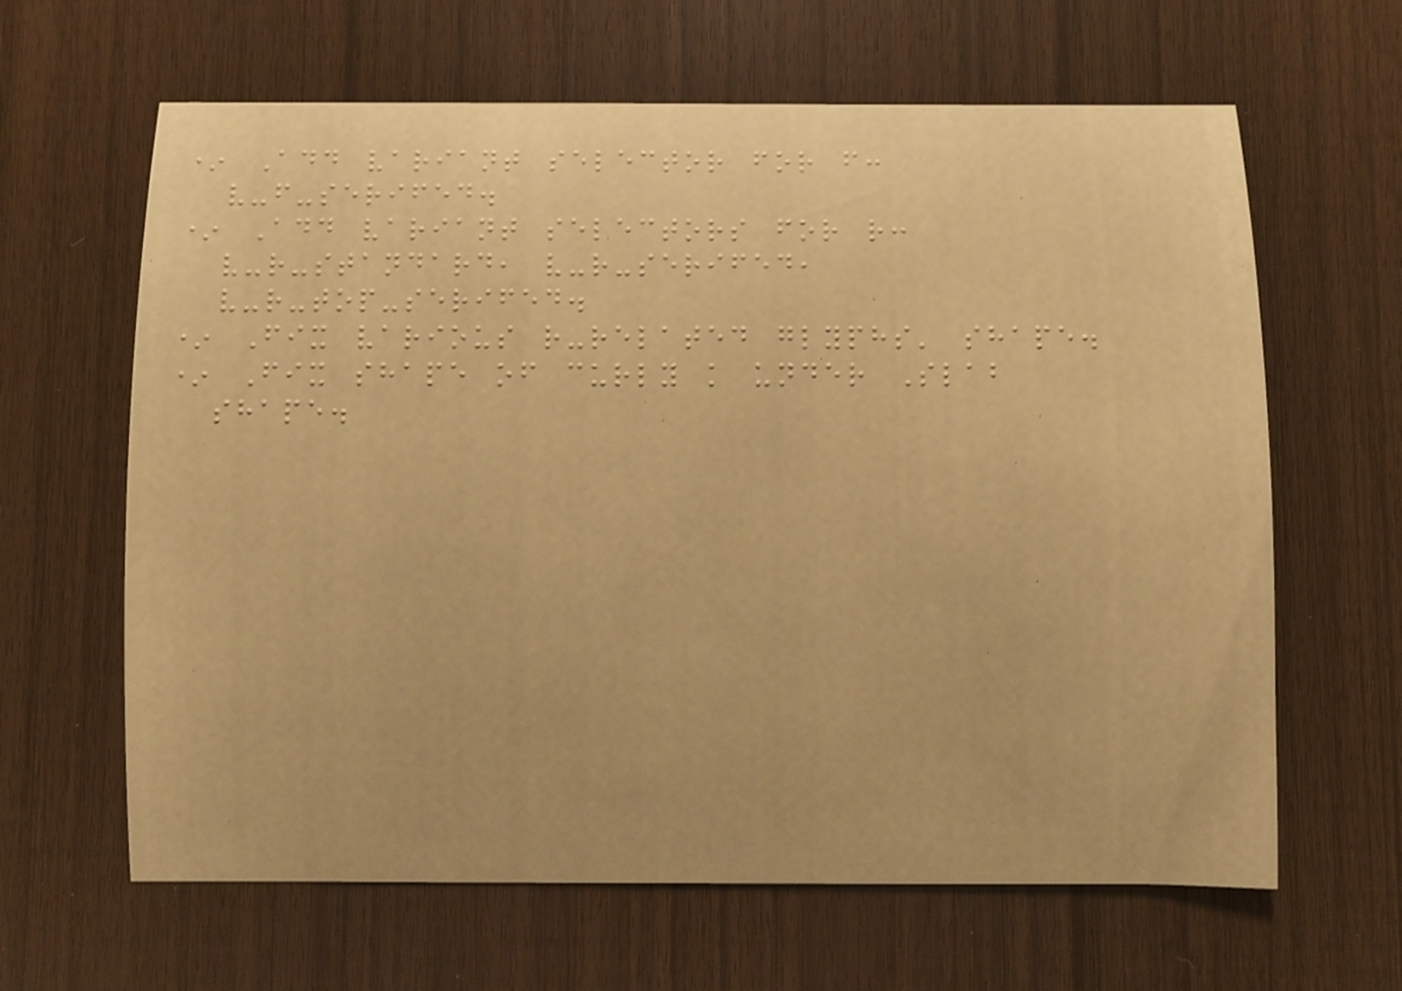* Add variant selector for f:
v-f-serifed.
* Add variant selectors for r:
v-r-standard, v-r-serifed,
v-r-top-serifed.
* Fix various r-related glyphs' shape.
* Fix shape of curly k under Slab
shape.
